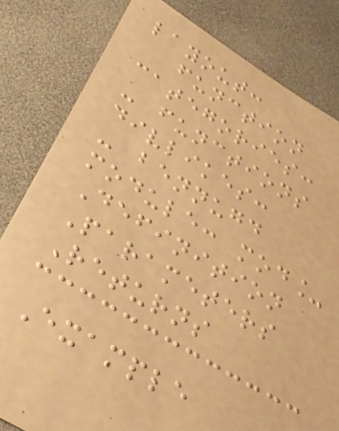layout:
function
categories:
- functions
divlikes:
- bennugd
module: mod_
Definition
Parameters
Returns
Example
